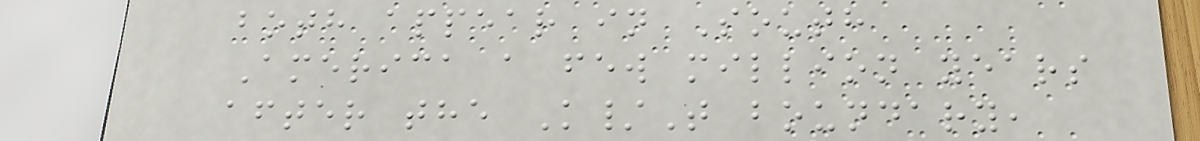both appear in South
America a few million years
after the K/T boundary,
